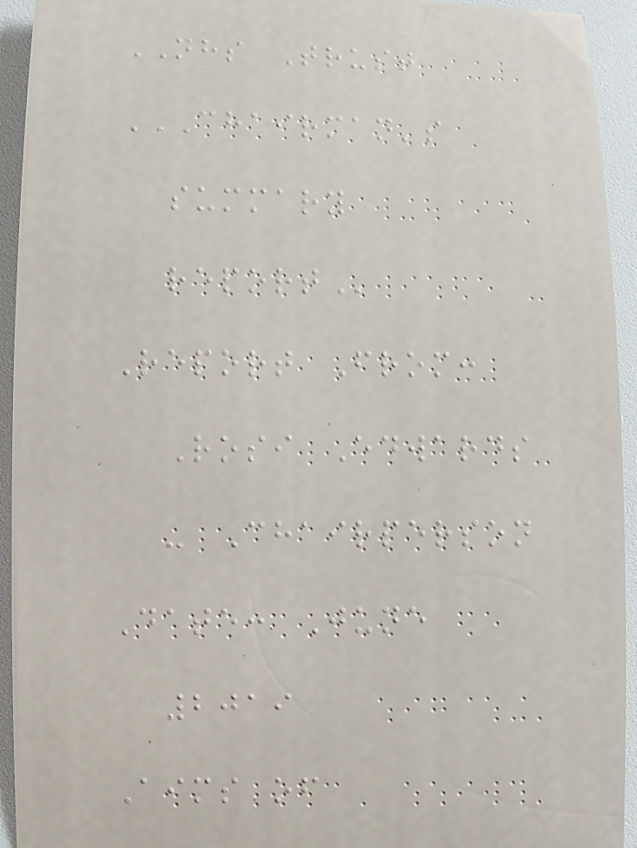NHS Trust
CHAIRMAN'S
SUMMARY
REPORT
Report From:
Rosi Edwards
- Chairperson
Date: June
2019
Aims of
